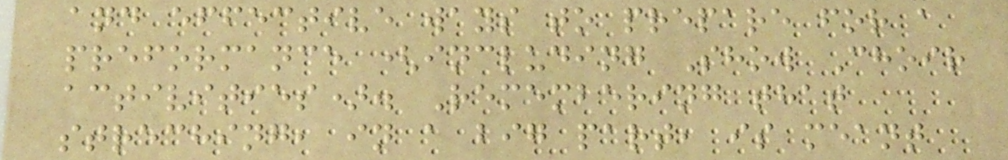and effective ways to prepare for a
preformance (including Show Choir
activities). Remembering that
streching, in a big part, is meant
